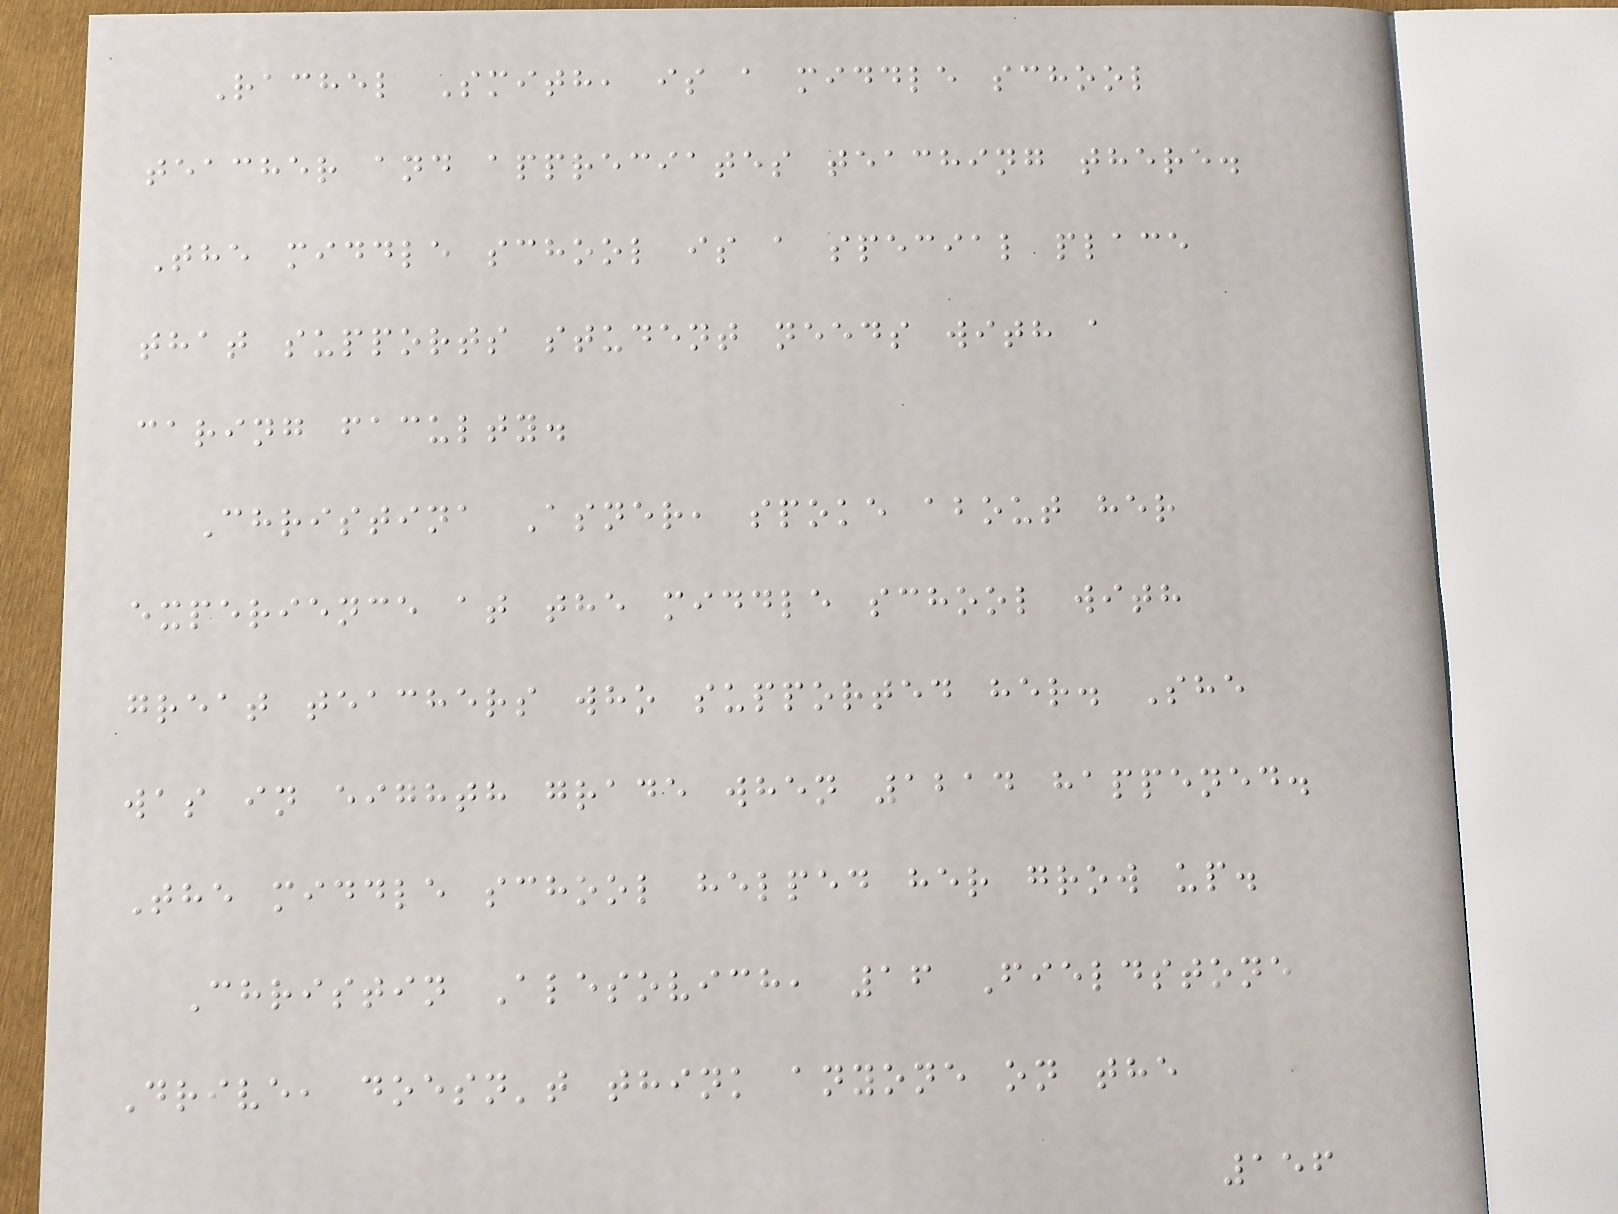Rachel Smith, is a middle school
teacher and appreciates teaching there.
The middle school is a special place
that supports student needs with a
caring faculty.
Christina Asner, spoke about her
experience at the middle school with
great teachers who supported her. She
was in eighth grade when 1214 happened.
The middle school helped her grow up.
Christin Alesovich, 16 Fieldstone
Drive, doesn't think anyone on the
156
